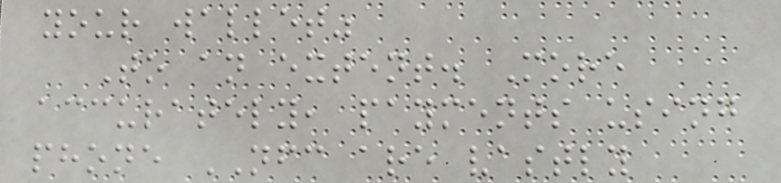your wallet"
To an extent. More
accurately, payments using
phone NFC are vastly
